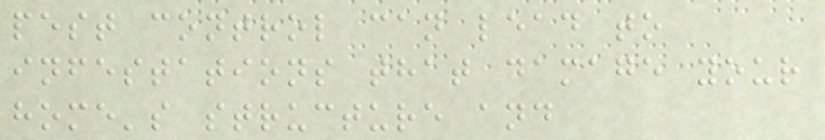pest control can lead to
infestations that damage your
home's structure and
